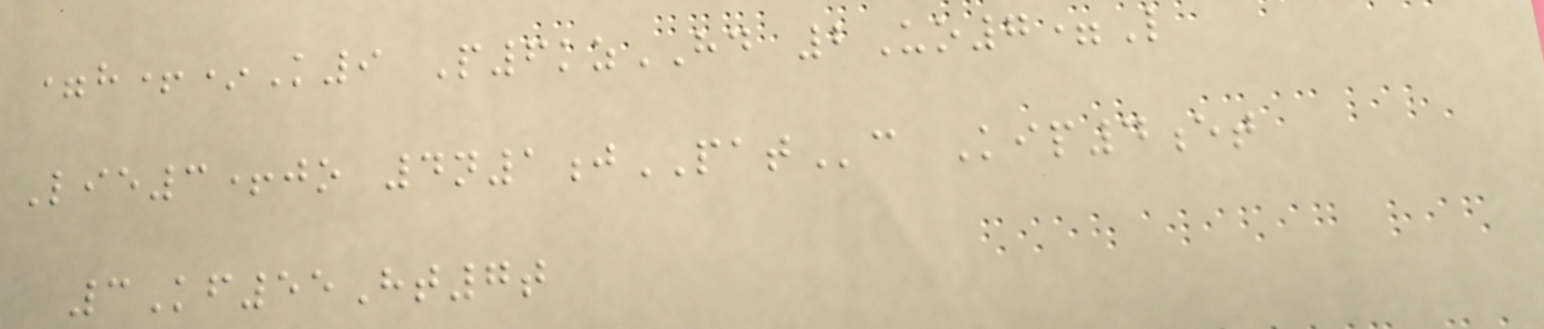=h+*K9 P6kzHD 2Uo7=L
Lie3+jo 4n1jPATc Kip4et
3Kf55Ht7t
